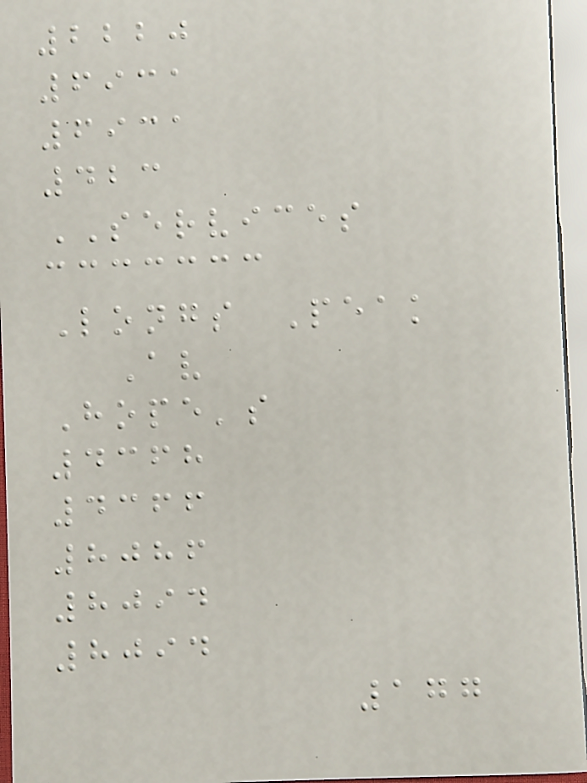2220
6931
6931
423
SERVICES
Longs Peak
Av
Hope's
4368
4366
8086
8094
8094
177
